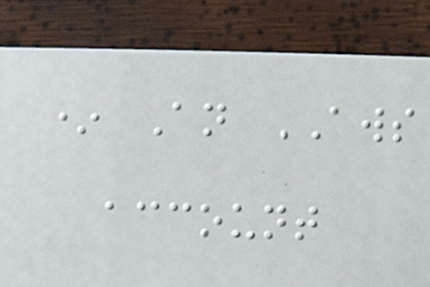* An AWS
account
